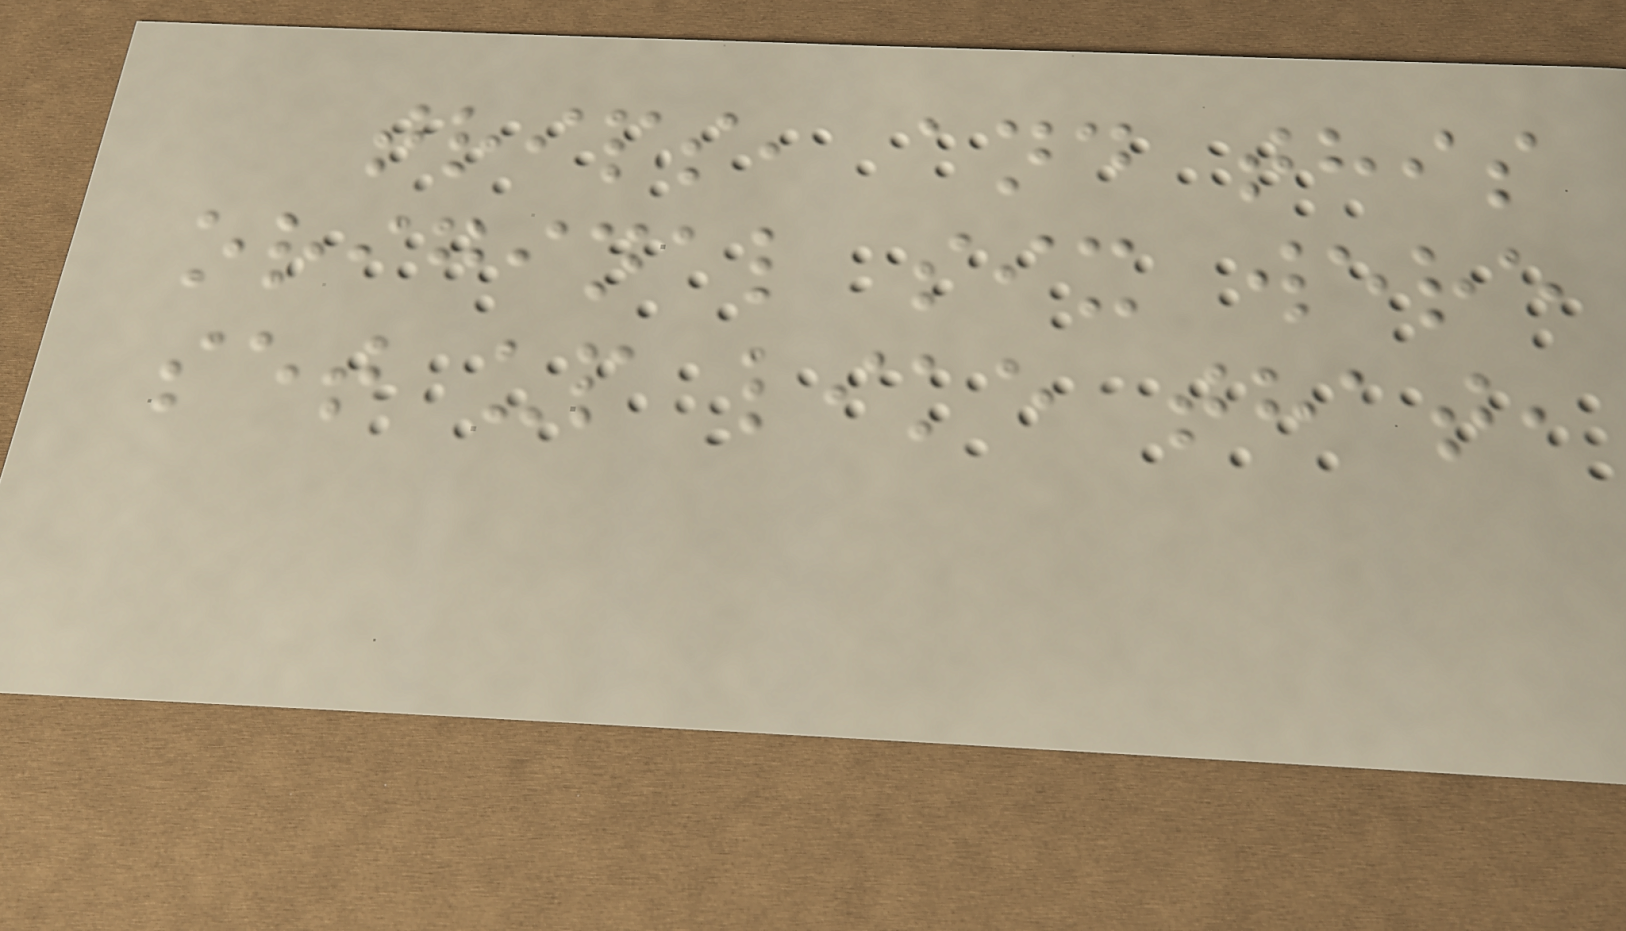trips, and this
original six were
set up like that,
